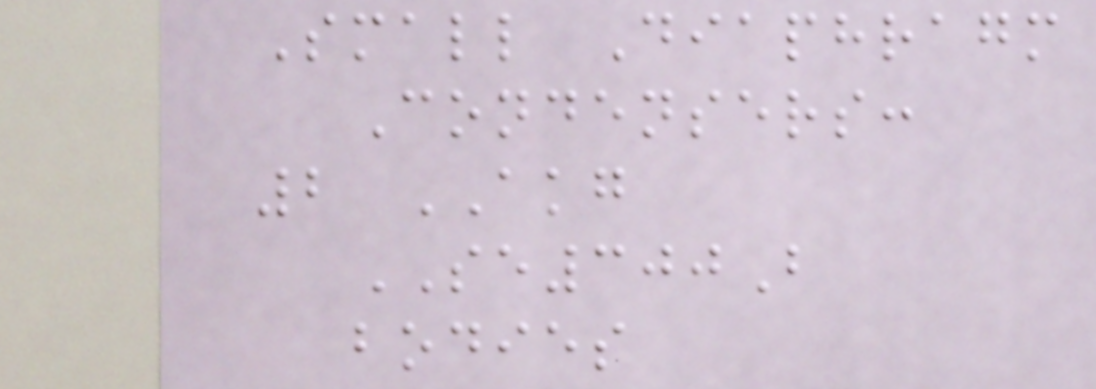Small Diaphragm
Condensers:
2 AKG
SE300B
bodies
